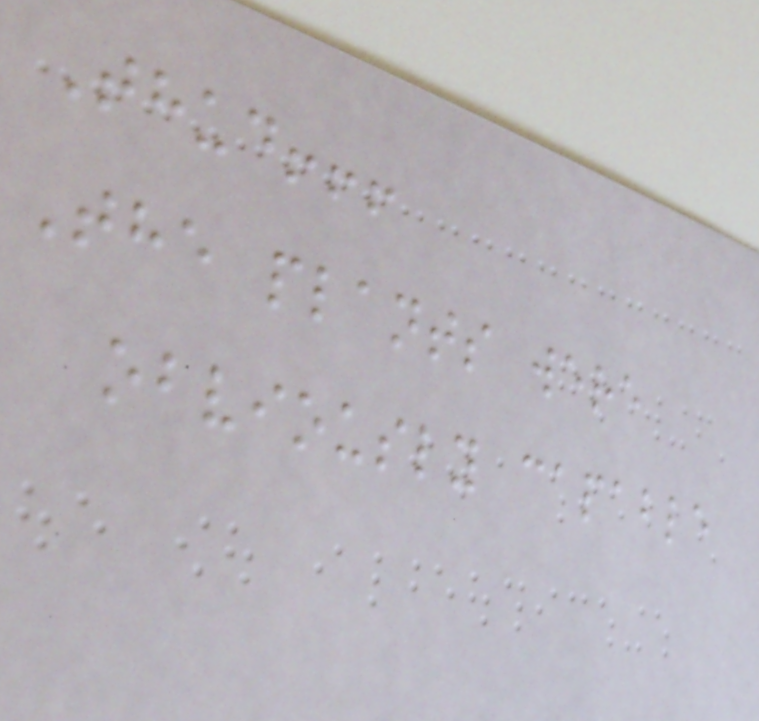Thud!!!
The plants were
obviously capable
